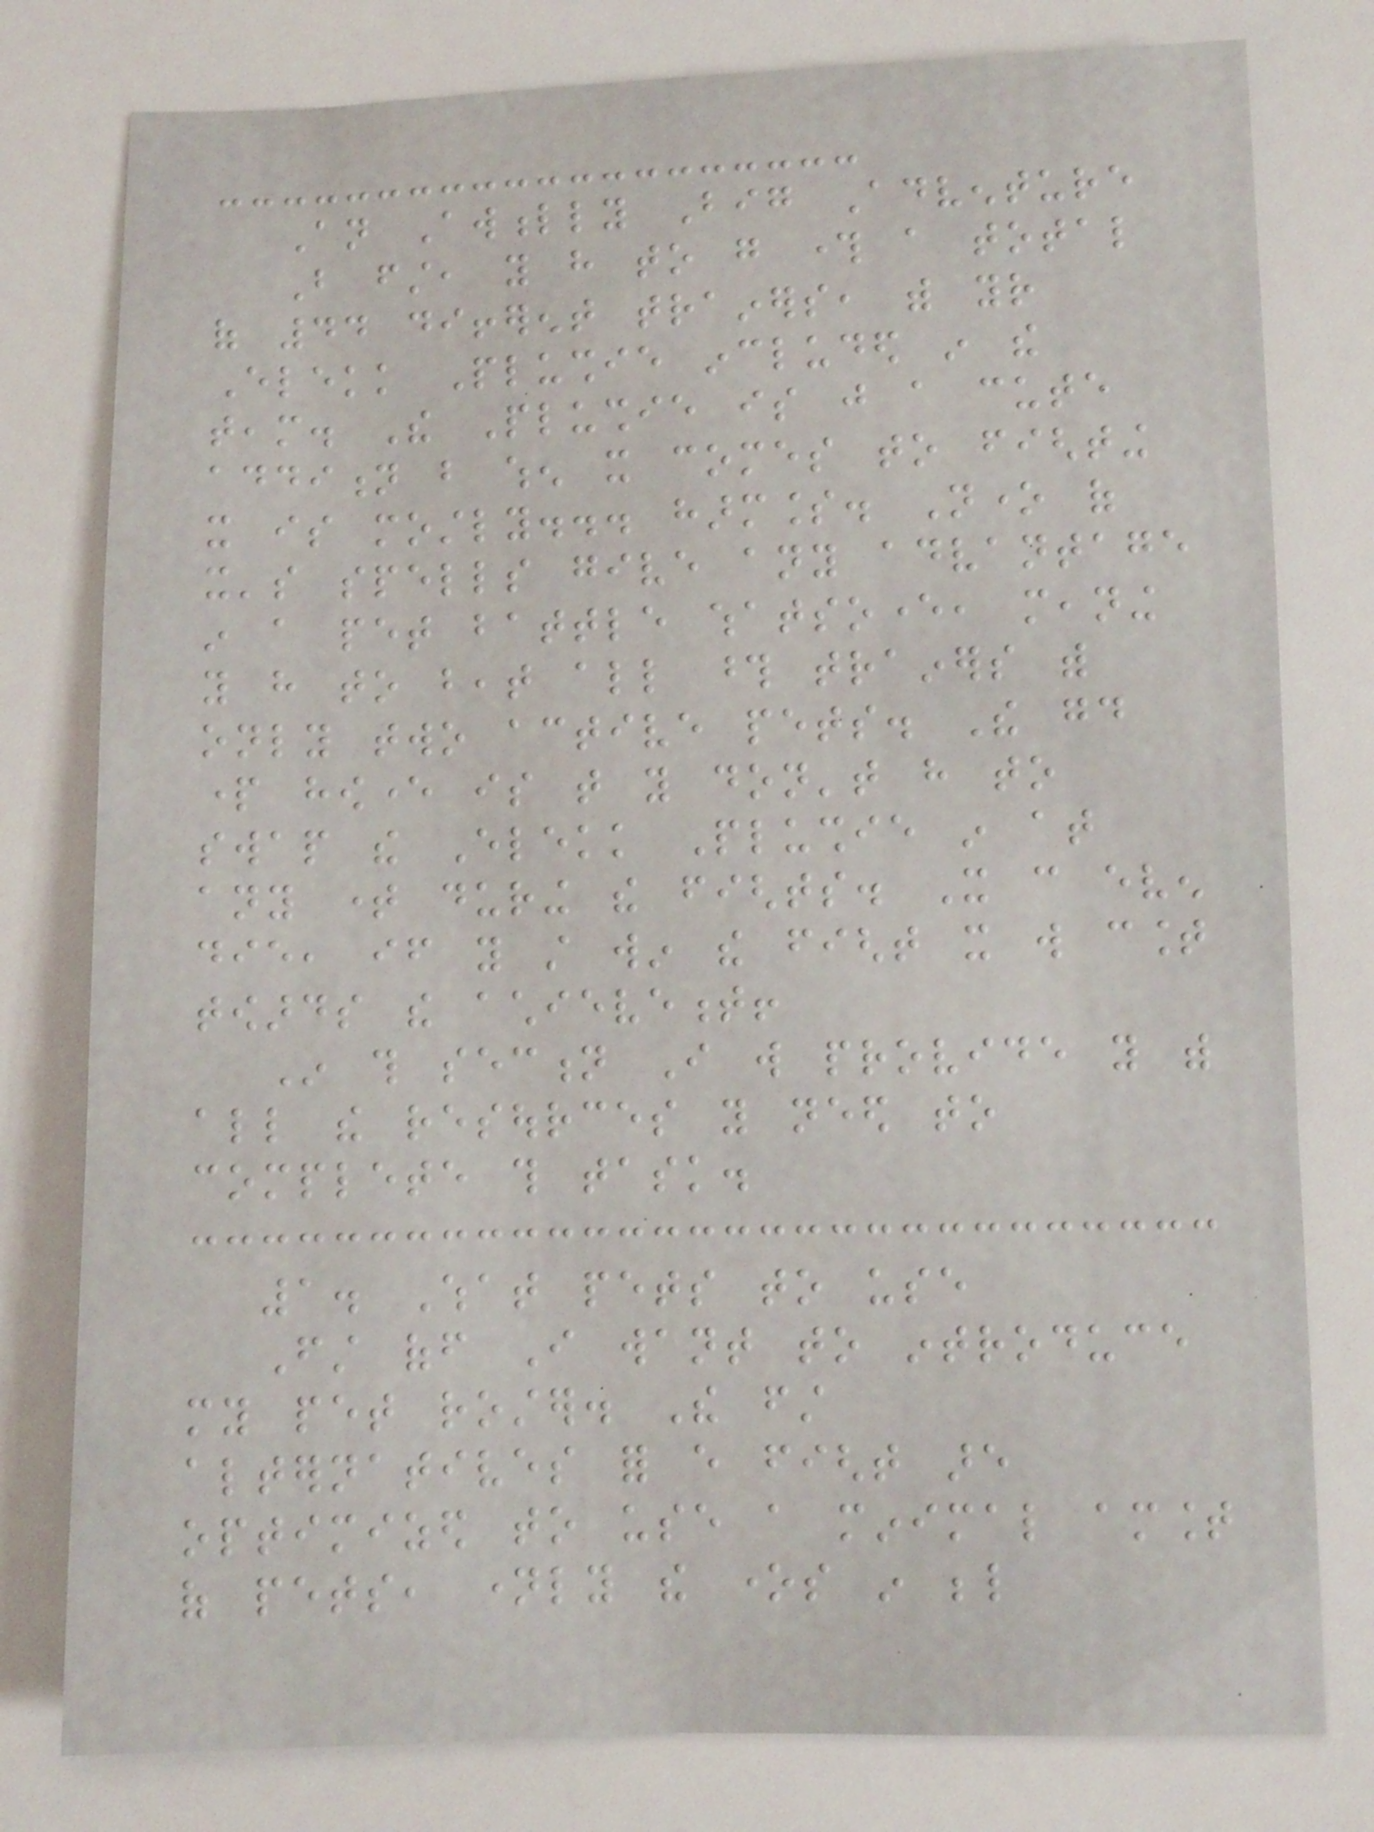An Awfully Big Adventure
But first, you have to go through a total
of 44 different trainers, with your
Elekk Plushie included in the
team. The Plushie is just a cute
addition but when it comes to fighting
it is mostly... harmless. None of
it's spells give any advantage
in a pet battle whatsoever, meaning
you have to beat all those trainers with
only two active pets. The good
part however is that you don't have to
swap the Elekk Plushie in at
any time during the fights. It can even
die, if you still win the fight it will count
towards the achievement!
In this section I will provide you with
all the resources you need to
complete this task.
1. What pets to use
First off I want to introduce
my pet roster. The first
alternatives for every fight are
optimized to use a minimal amount
of pets, namely the ones in below
